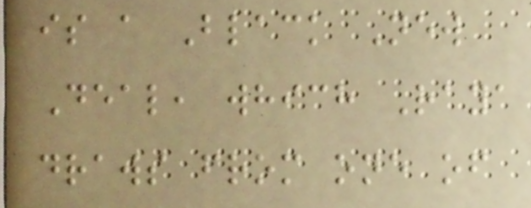is a Black New
Deal, which Raya
draws from one of
